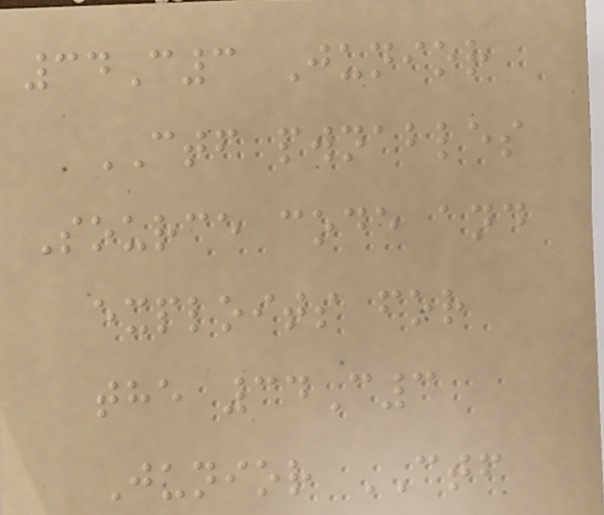34C3 Junior
CTF pwnables
Source code and
exploits for
the 34C3
Junior CTF
